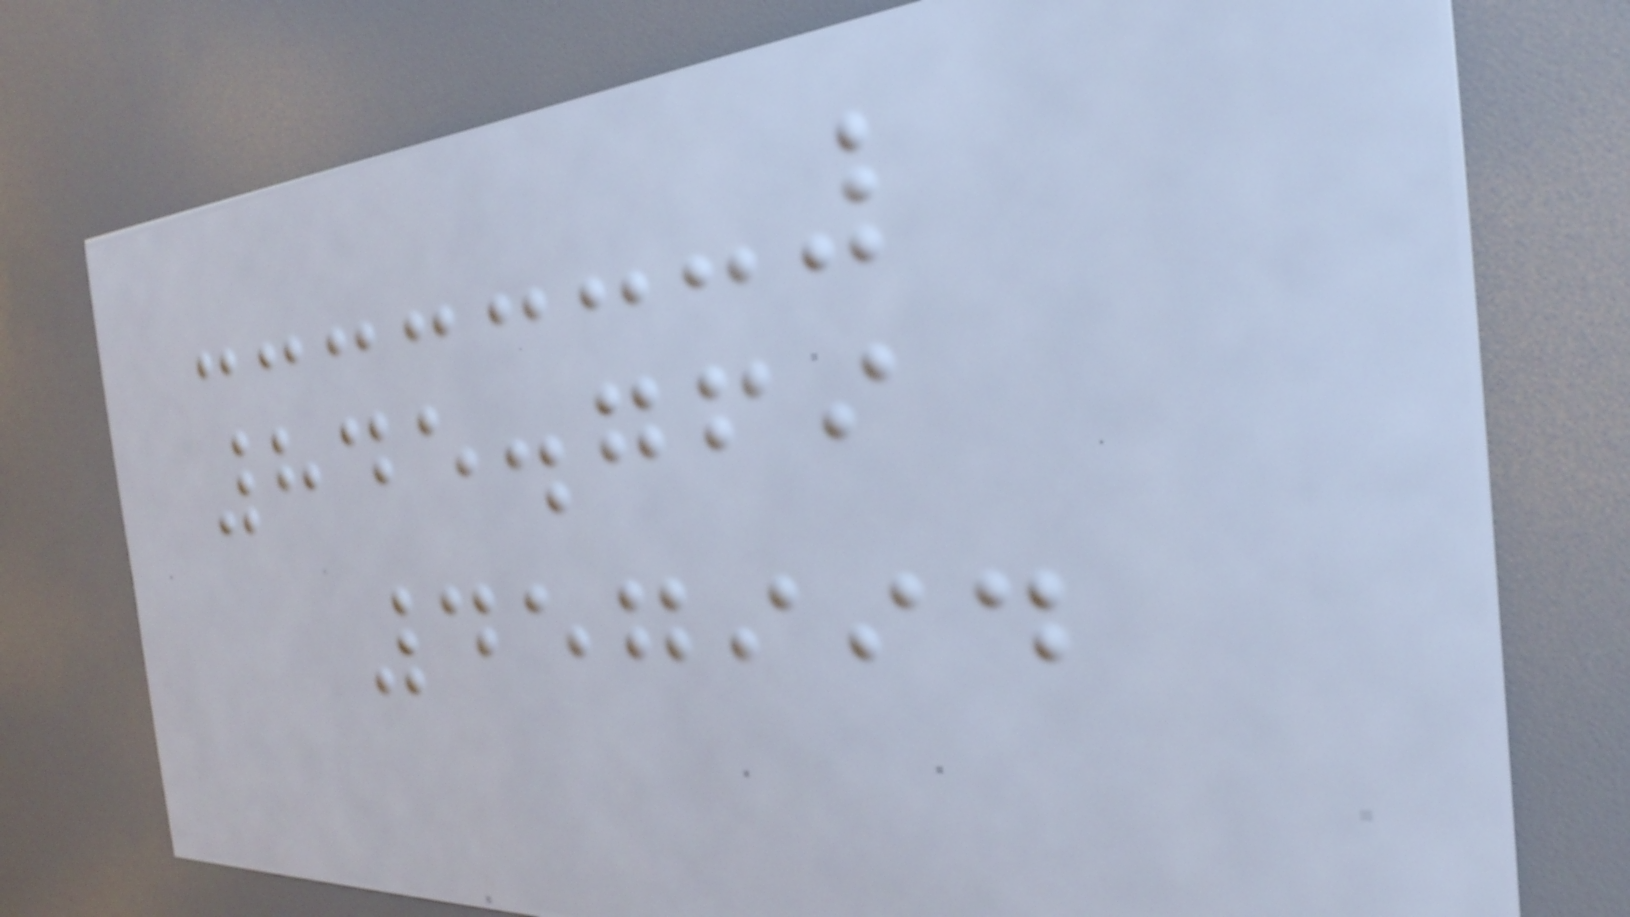845.769
457994
